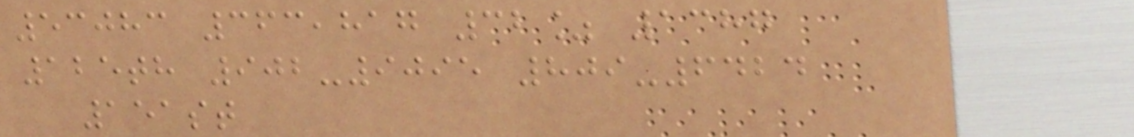53083 363,817 32% 1387
125th 902-9095 809-6424
151st
